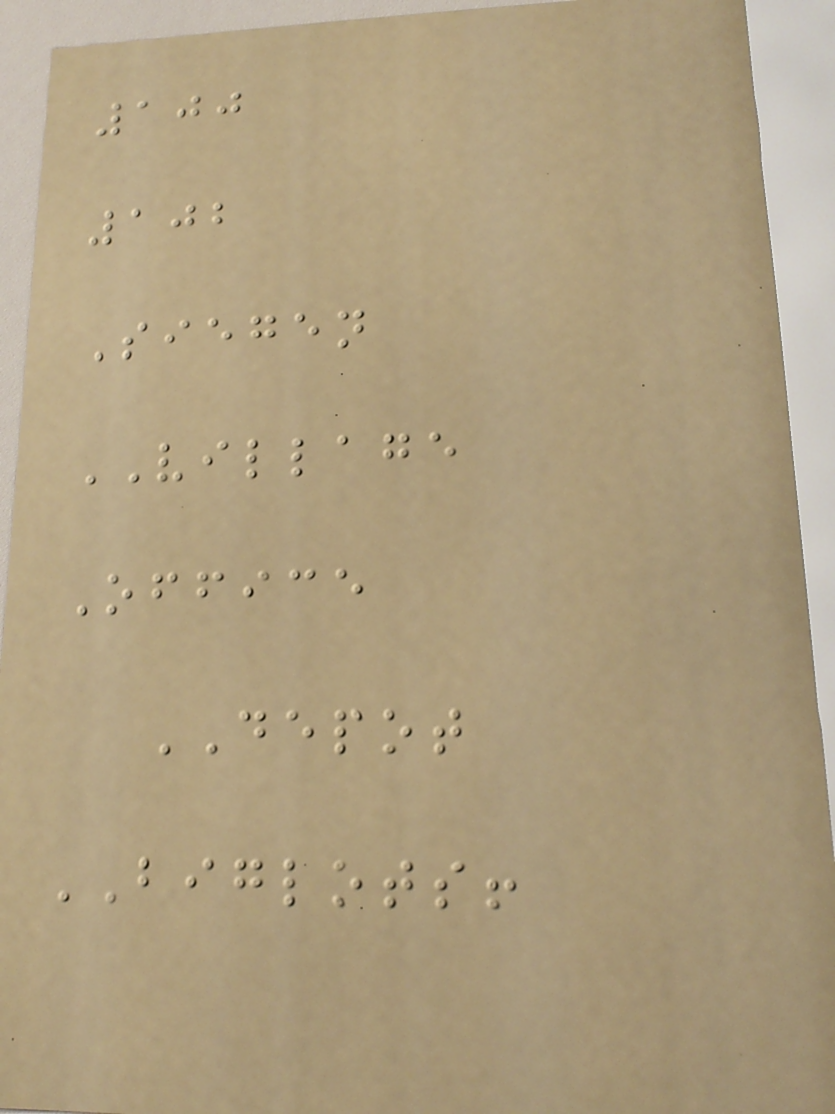100
102
Siegen
VILLAGE
Office
DEPOT
BIGLOTS!
